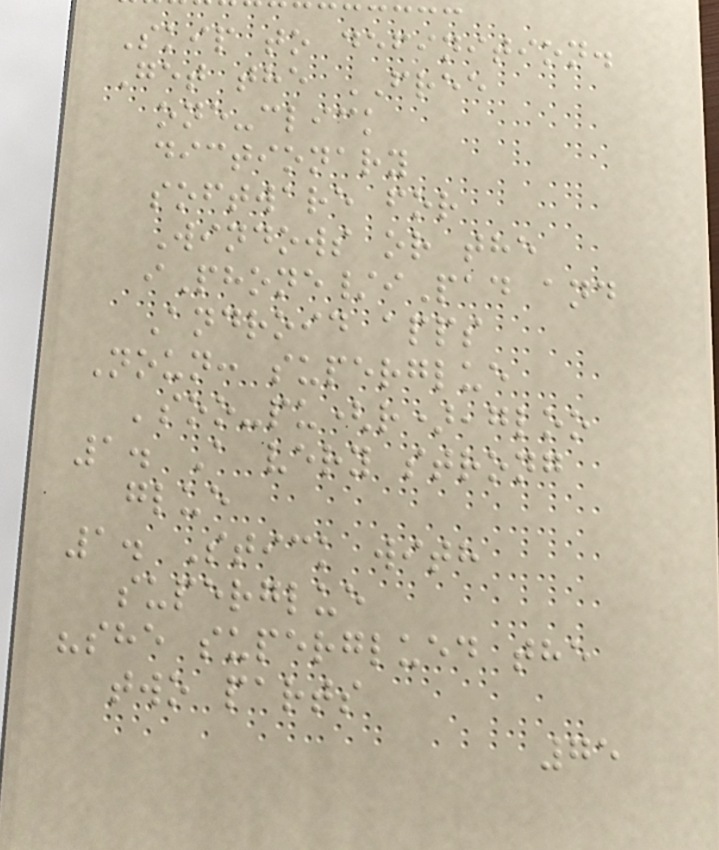Skip to definition.
Get the FREE
one-click
dictionary
software for
Windows or the
iPhone/iPad and
Android apps
Noun: superglue
'soo-pu(r),gloo
1. A very strong
glue
1. Stick with
superglue
"she superglued the
two parts
75
